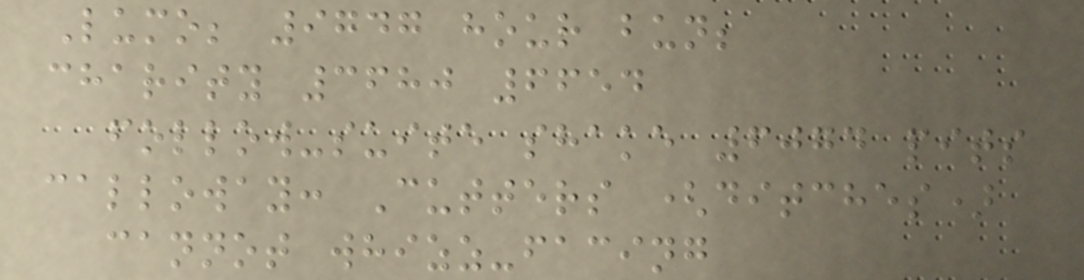Lumo; 9747 hour bun;
charity 3680 6654
follow-suite shake 6074 pits
calloway: Cutters (ditches)
cannot whizz-facing
